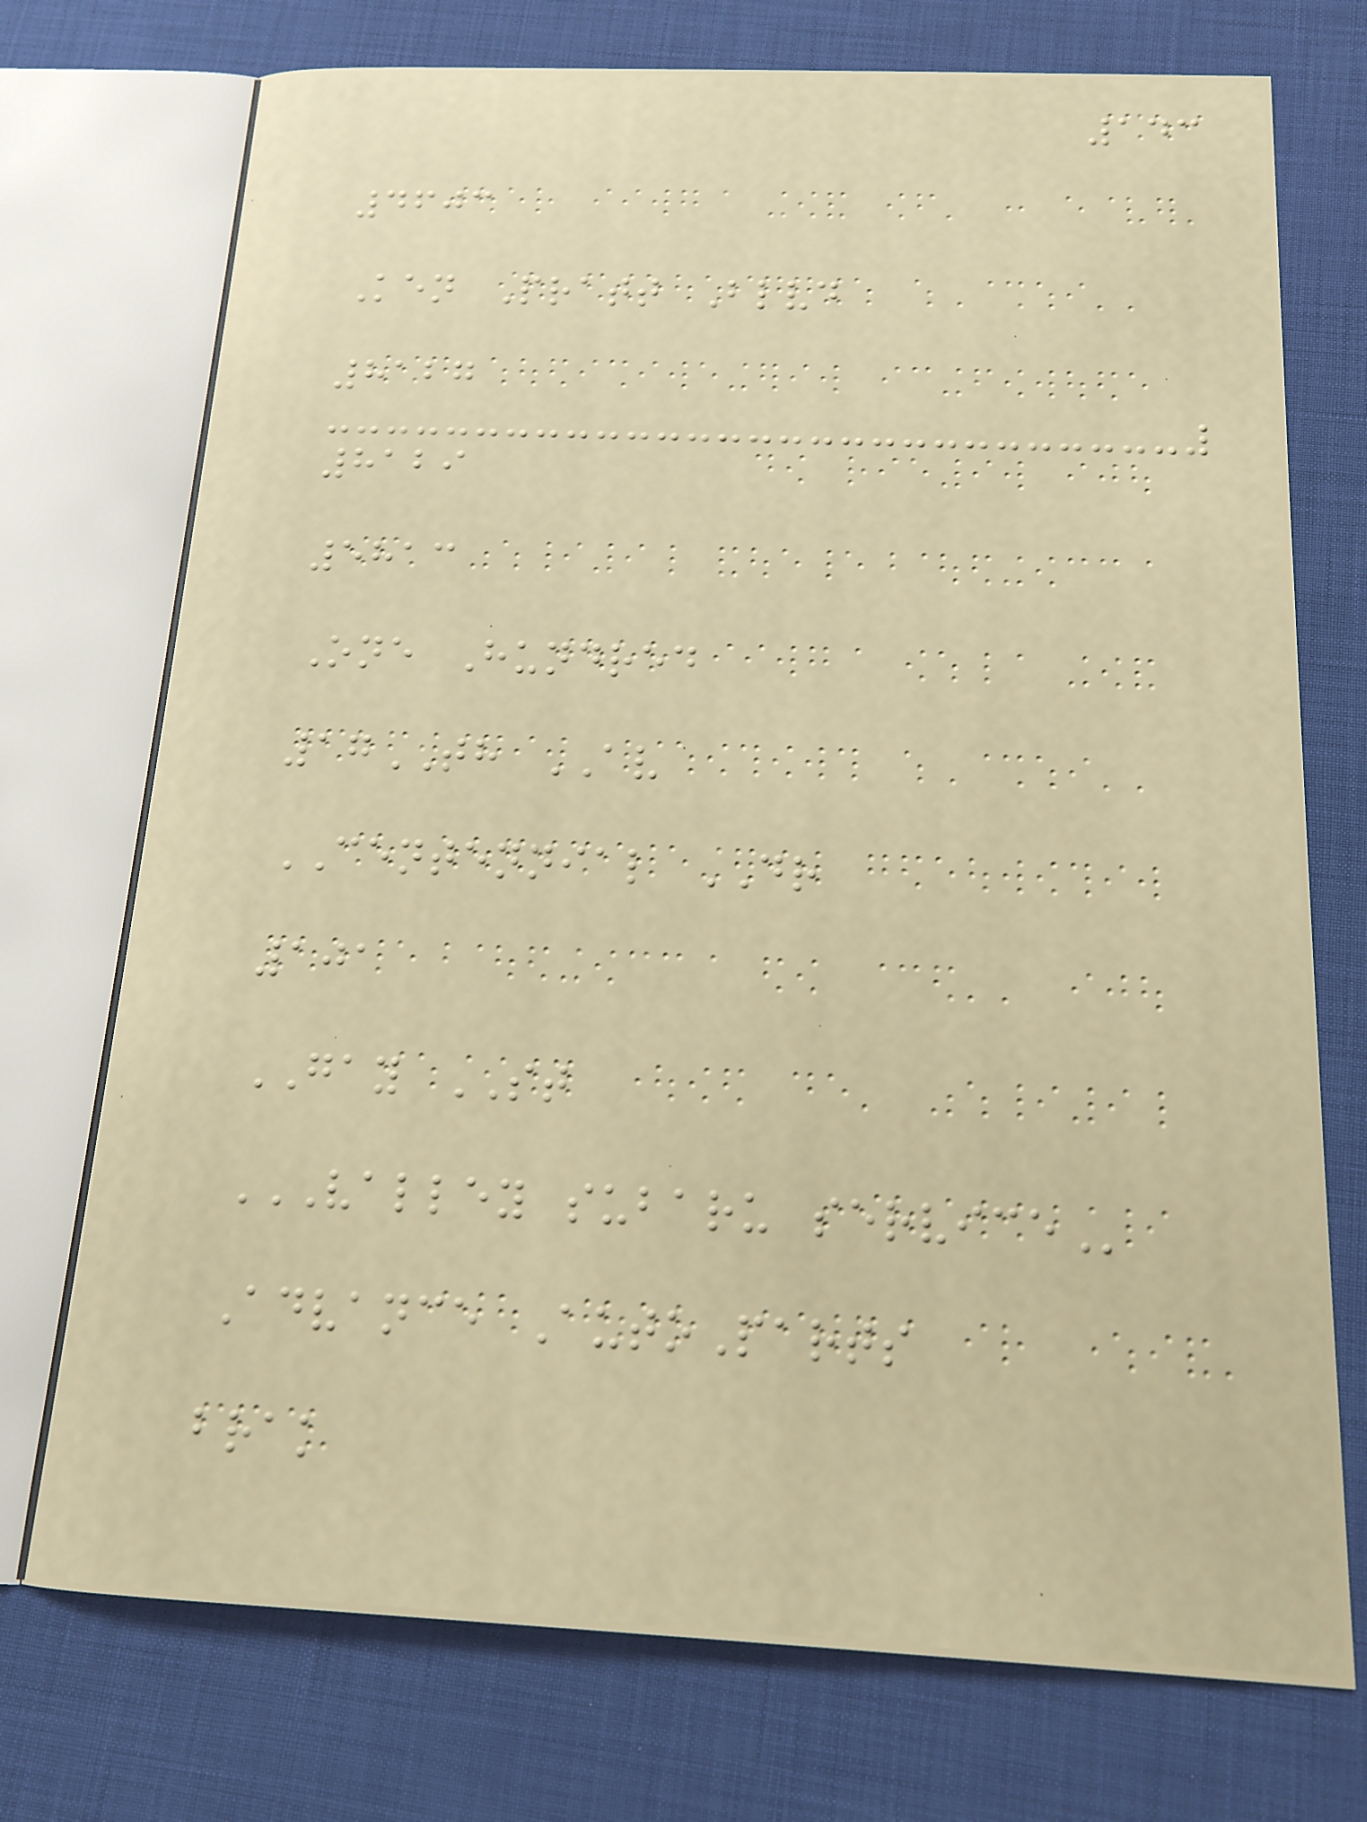143
4603
Ken Pratt Blvd
8127
8129
5813
One Hundred
17TH AV
CENTENNIAL DR
101
GAY ST
VALLEY SUBARU SERVICE
Advance AutoParts
brak
